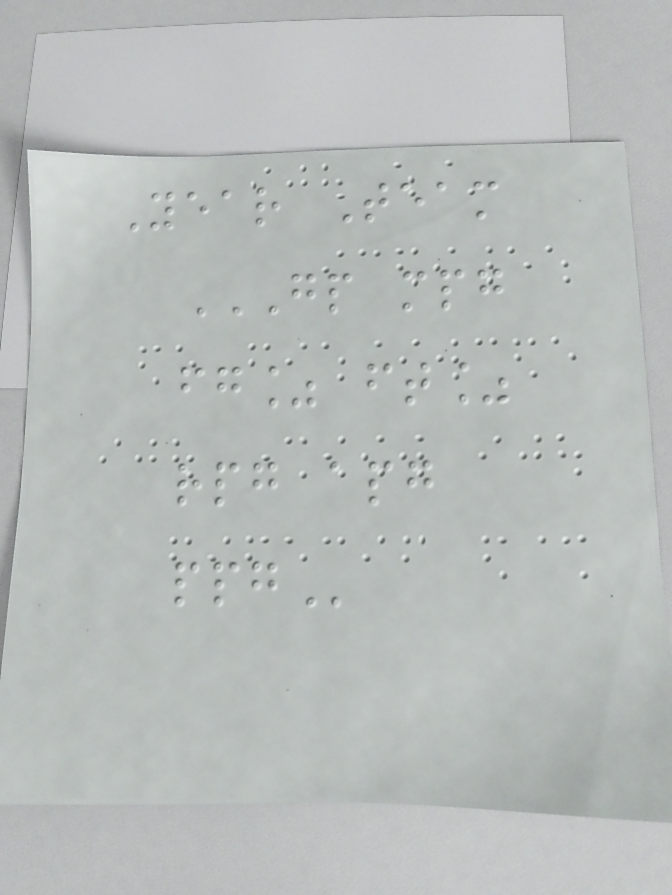Year Team
GP MPG
FG% FT%
RPG APG
PPG
